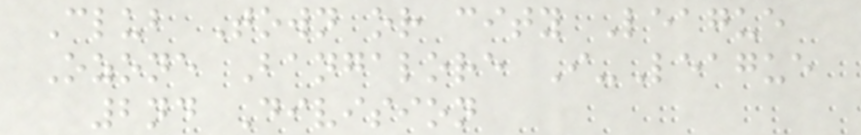Club Town or city League
Ozone Bangalore I-League
2nd Division
